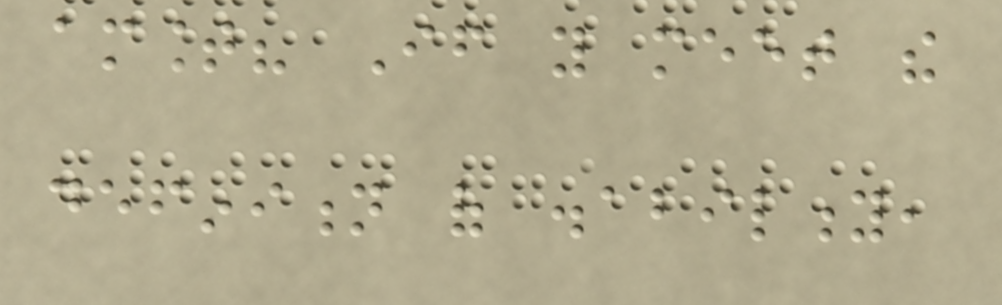amount? If you meet the
definition of disability,
